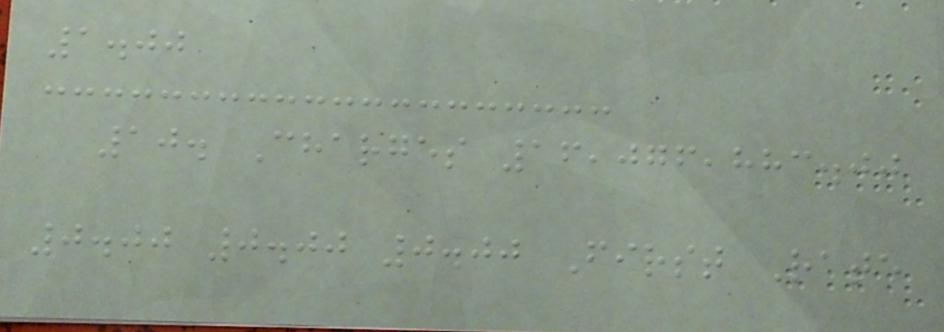1.00
10. Charges 16,076,883.00
0.00 0.00 0.00 First Rate
